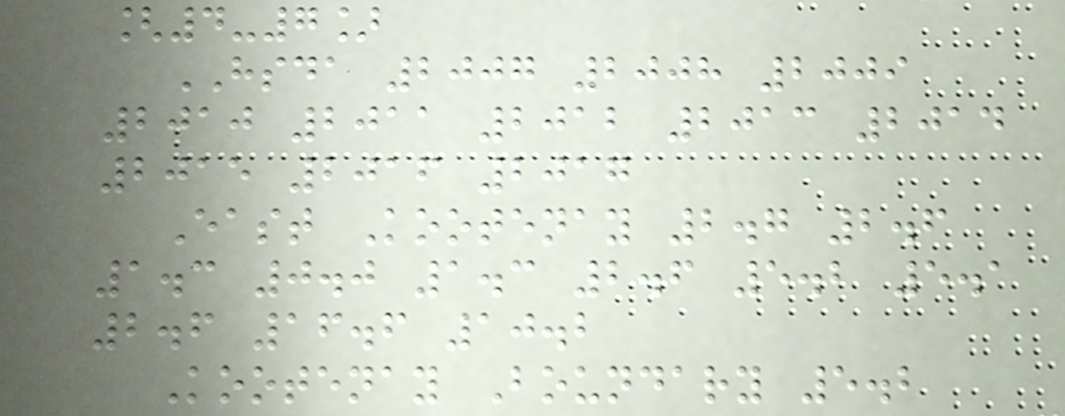[4-7]
HSDA 2007 2008 2009
2010 2011 2012 2013 2014
2015 2016 2017
East Kootenay 2.7 2.6
1.3 0.0 1.3 2.6 5.2 5.1
2.6 16.6 10.2
Kootenay Boundary 5.2
